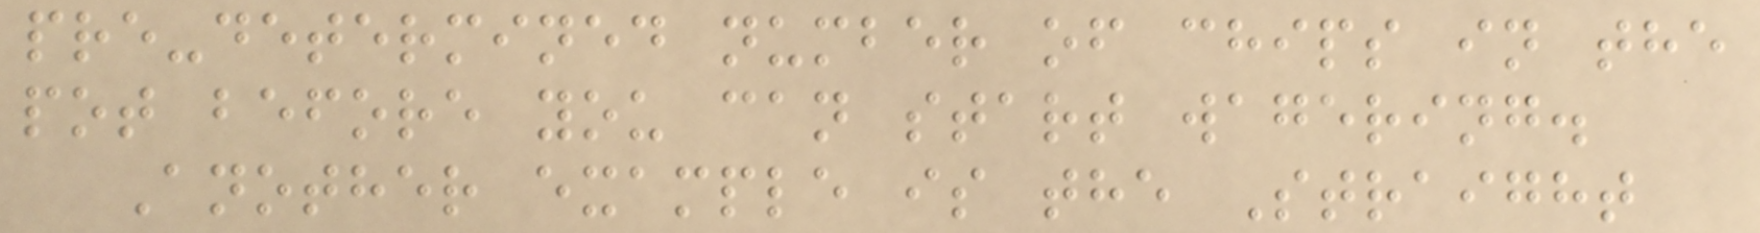pre-determined number of chips in the
pot before you can start wagering.
Another example is the Straight
